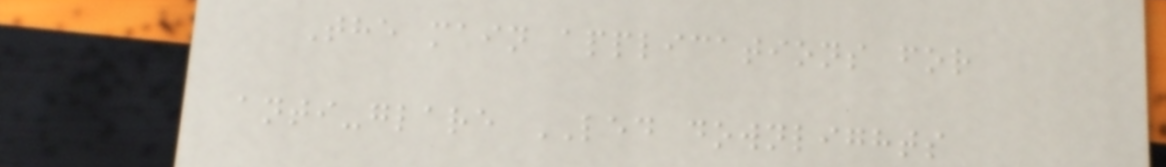The main applications for
anti-glare LED downlights
